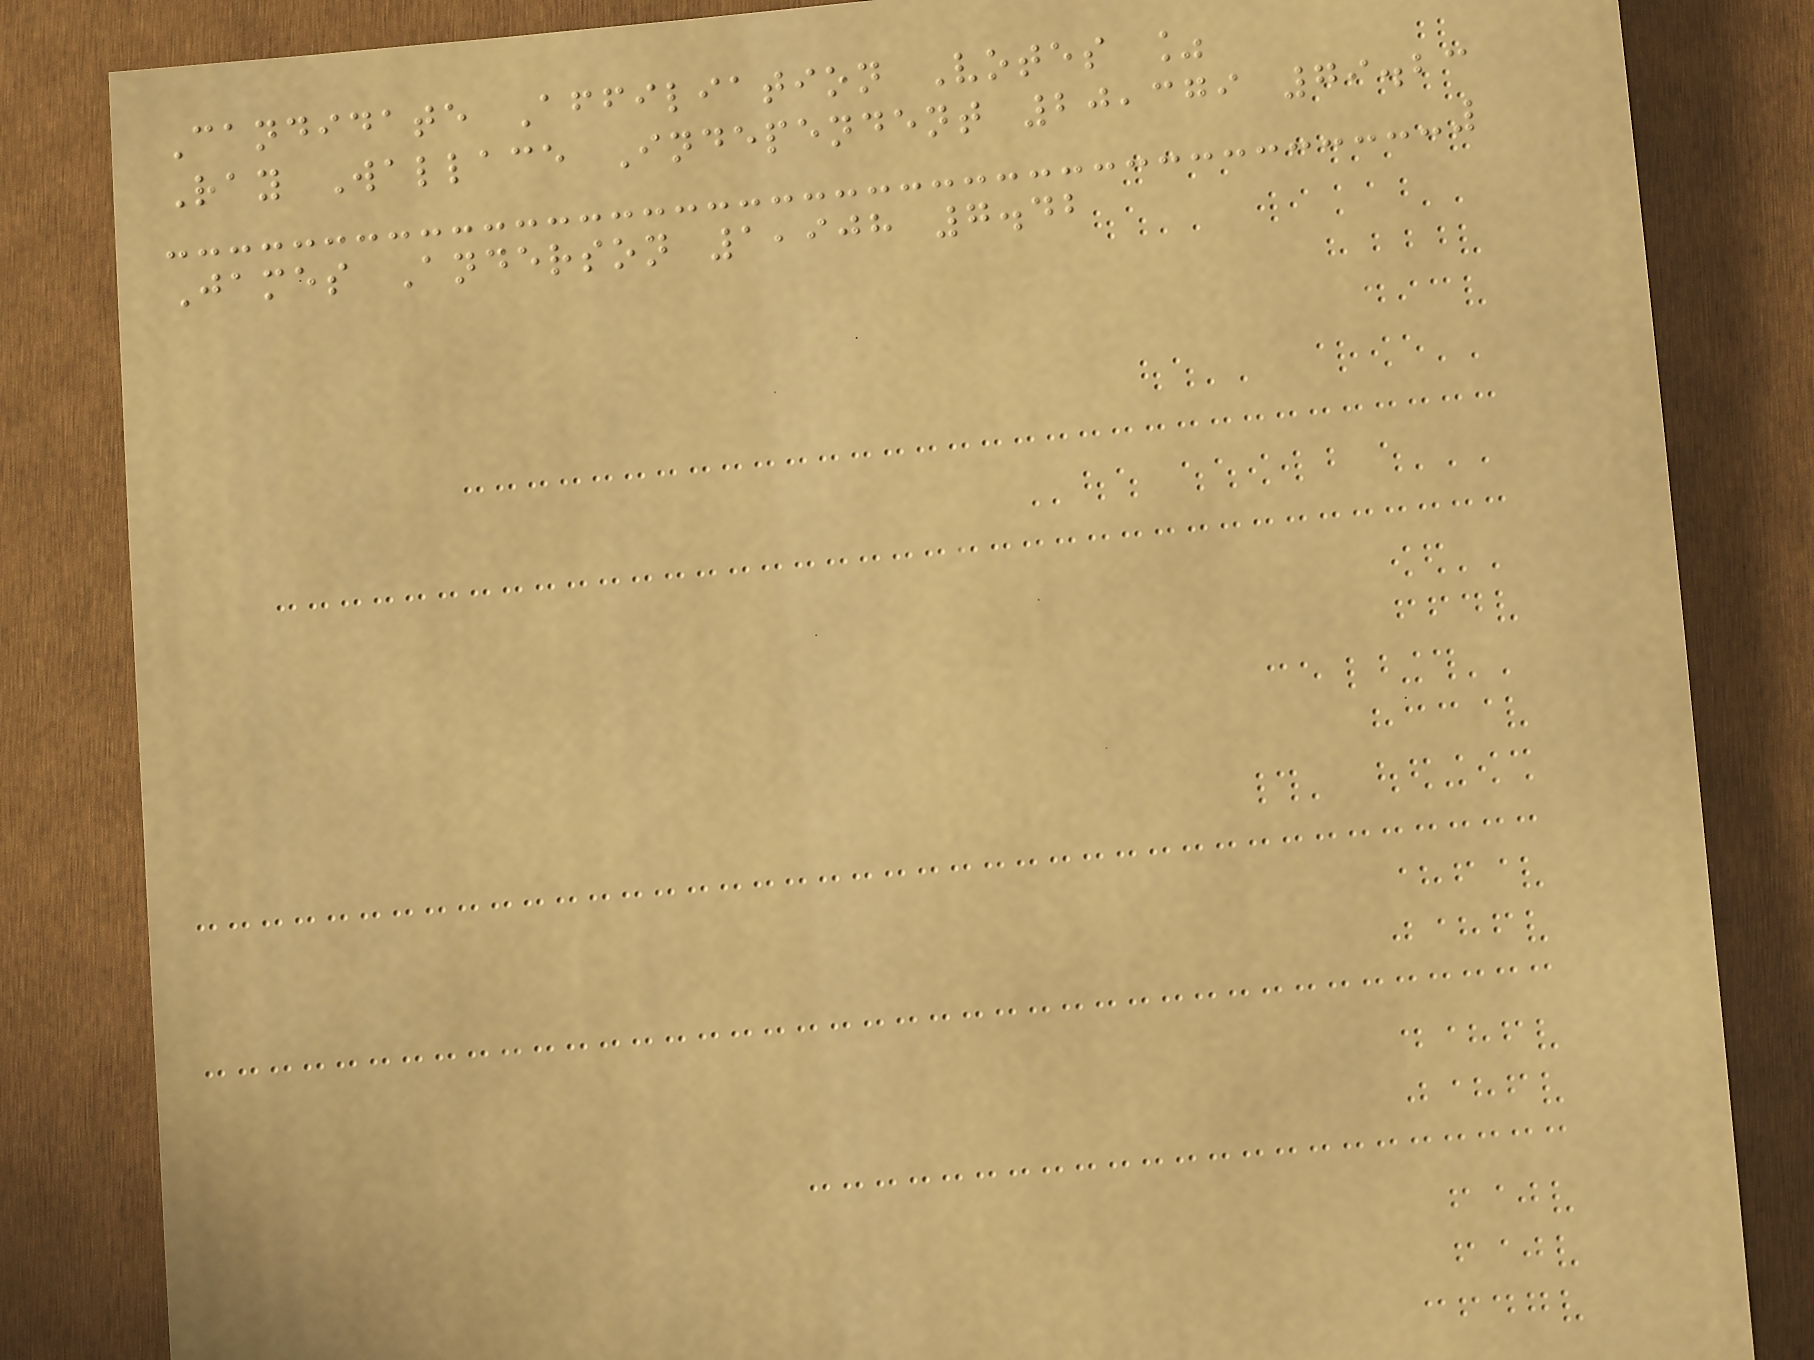Candidate Affiliation Votes %
Ray Wallace Independent 20,379 79.23
James Anderson 1,908 7.42
